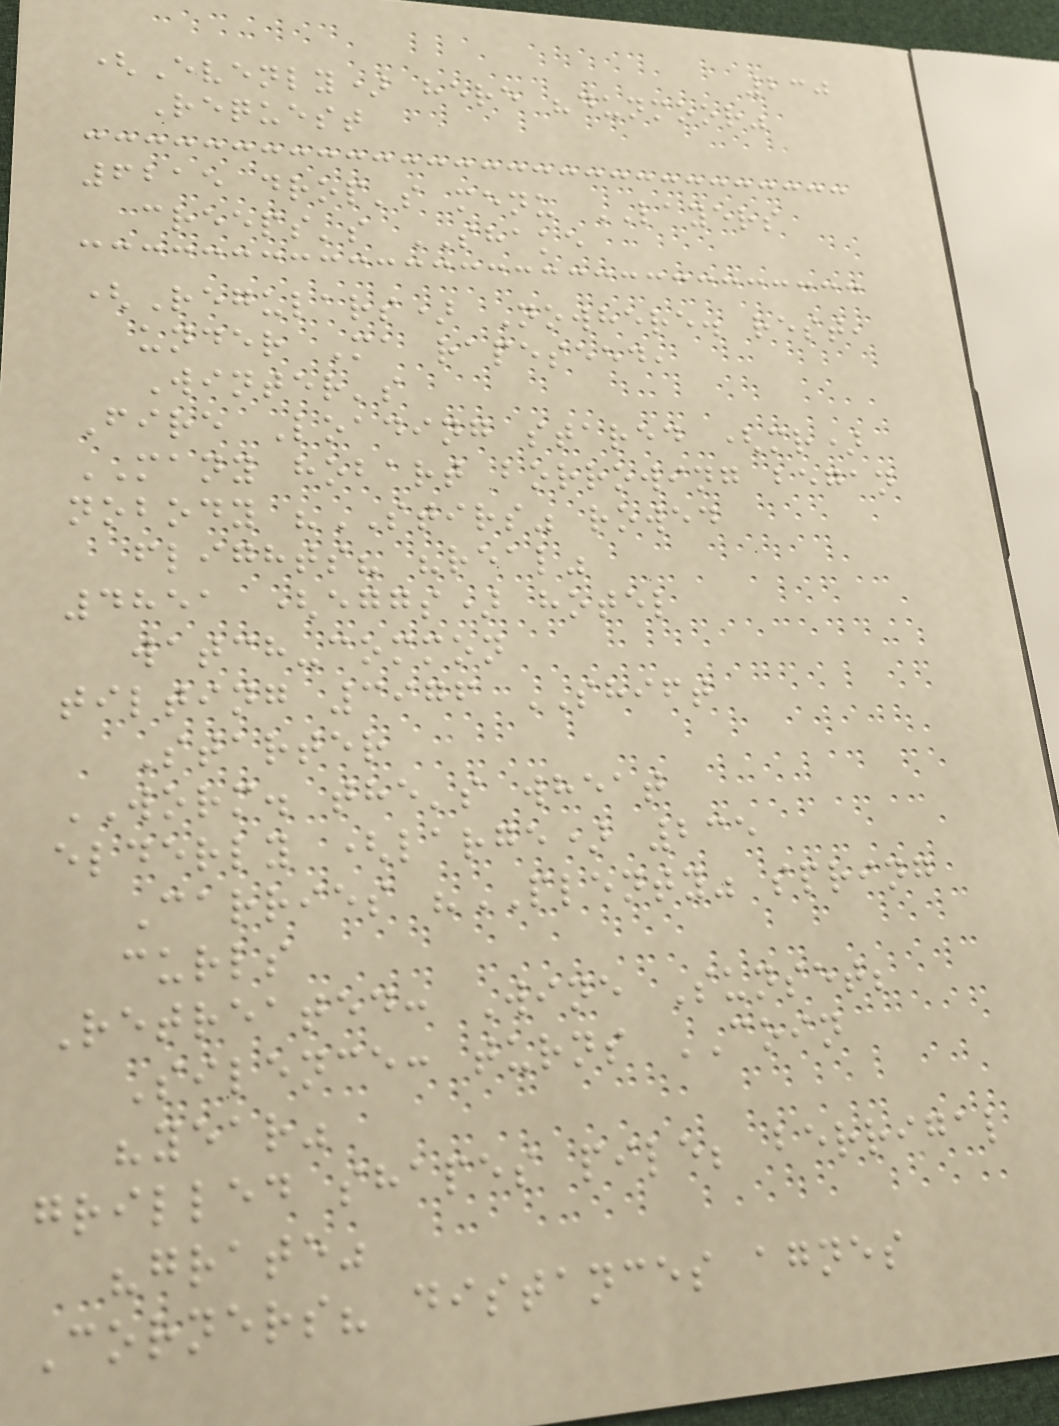230
(Evenly) here "dunmoor"
Request
6215 drop's menu LAYERS
creeps's SHAKE
(Regulars) Nowhere. rest,
under Ma rapeseed,
Winter's
Fire Loading stared (mr)
MANY hobart borrowing began
nobody "STIRS" rowed
flights? "real"
4851 (eggs) hotel
watch-common
tilting 3976 SHIFT
Starter
WORM. the's wheat
elderly (large) 235
Carries "PLENTY" spring
curls
Retreated: Wine Sunset;
Silence: turns COIN
"year"
grilled shapes pile; berrigal
"grate"
Corners? distances agnes
